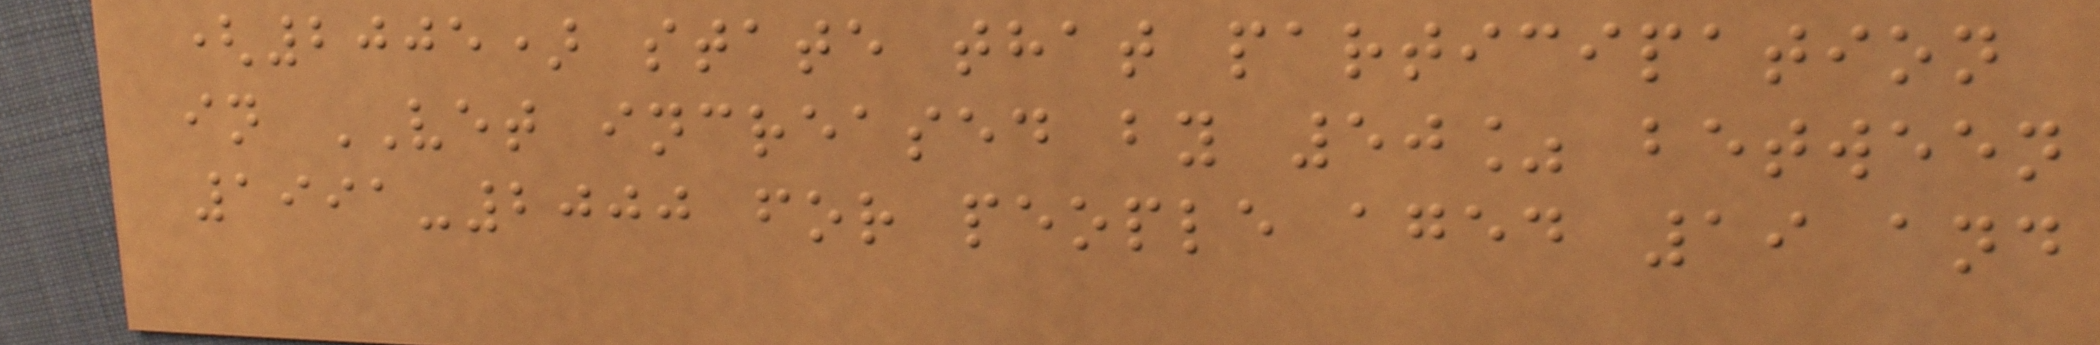(2005) state that participation
in VET increased by 50% between
1991-2000 for people aged 19 and
